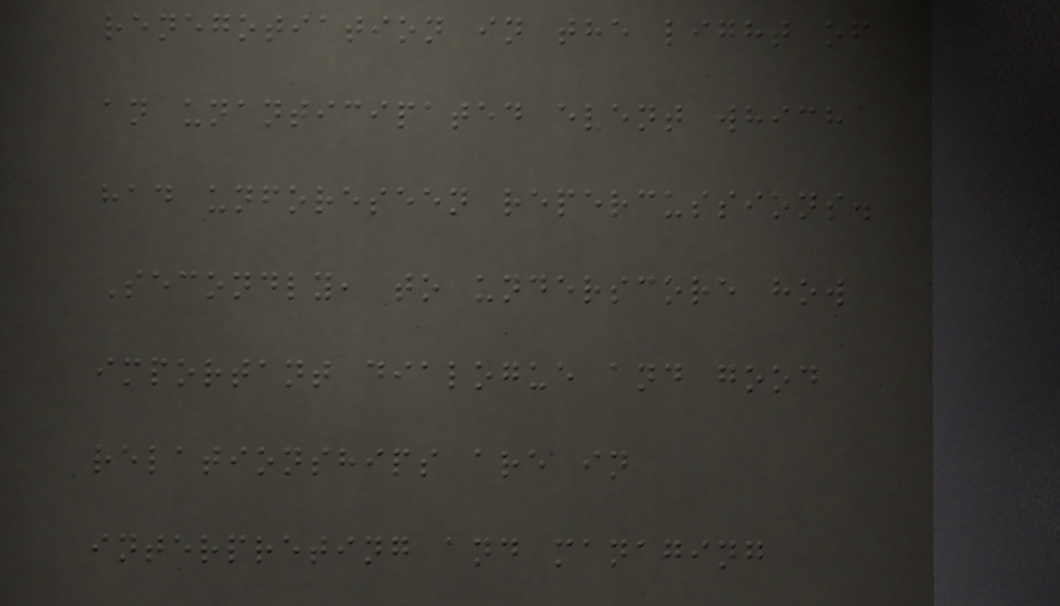renegotiation in the light of
an unanticipated event which
had unforeseen repercussions.
Secondly, to underscore how
important dialogue and good
relationships are in
interpreting and managing
